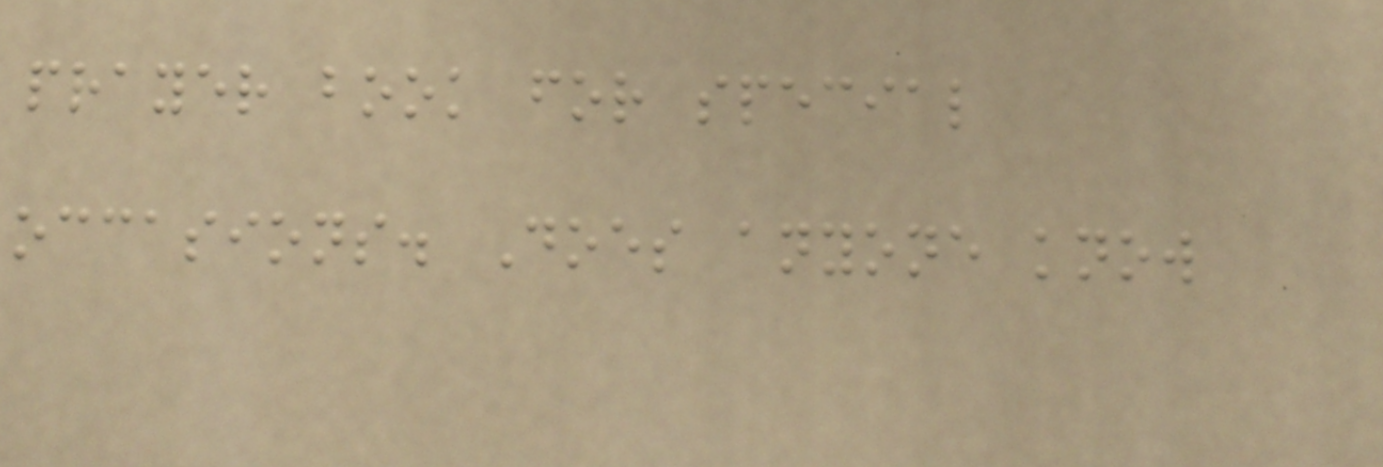prayer book for special
occasions. Does anyone know
